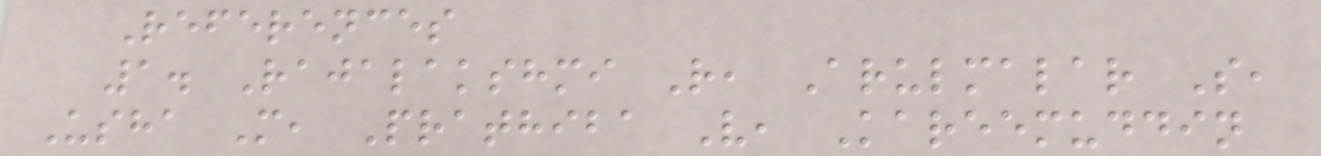References
1. Rajalakshmi R, Arulmalar S,
Usha M, Prathiba V, Kareemuddin
